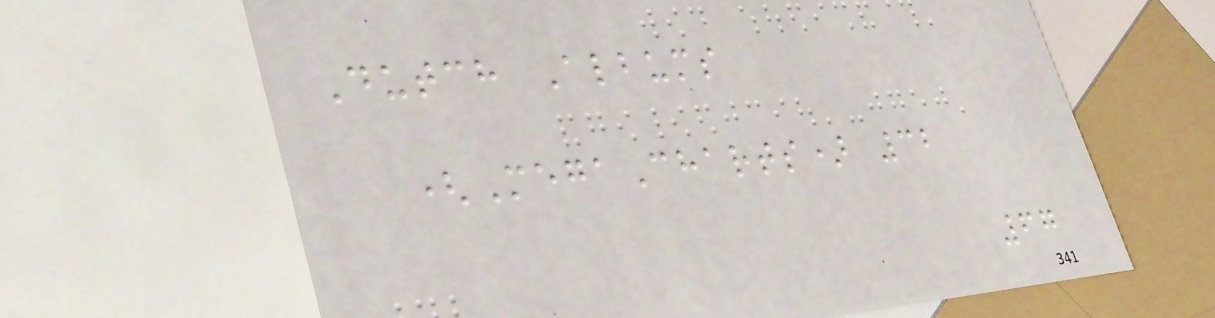Dutch Albums
(MegaCharts) 32
67
